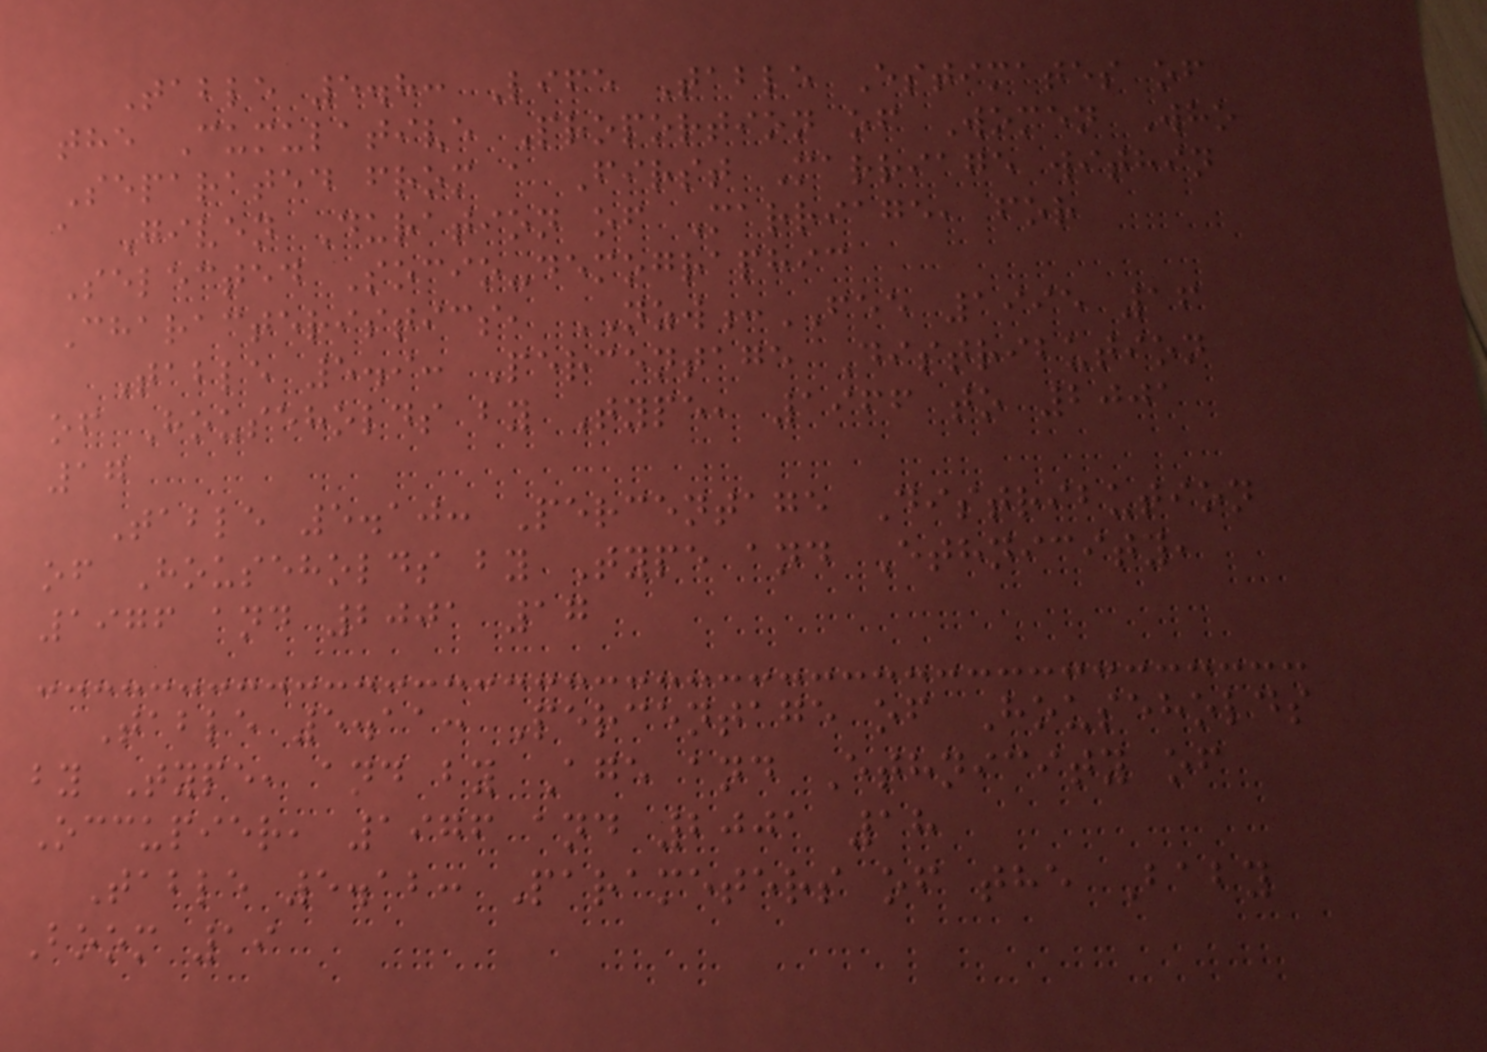Table 5.8: Life Table Estimates of
the Cumulative Proportion of Women Who
Separated from a First Marriage within
a Given Duration of Marriage, for
Selected Socio-demographic
Characteristics, NZW:FEE 1995 16
Table 5.9: Percentage Distribution
of Households by Type, 1966 to 2001
17
Table 5.10: Percentage Distribution
of Households by Type and Ethnicity,
1976 and 2001 17
Table 5.11: Percentage of Households
by Type, and by Age and Ethnicity of
Occupier, 1976 and 2001 18
Table 5.12: Parameters of the Baby
Boom 19
